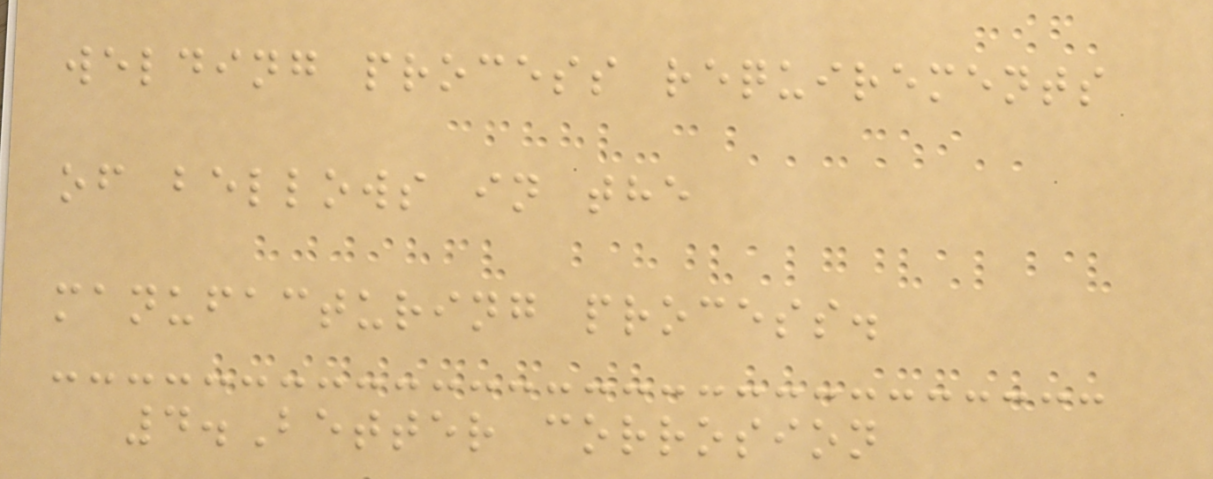welding process requirements
of bellows in the
manufacturing process.
4.Better corrosion
